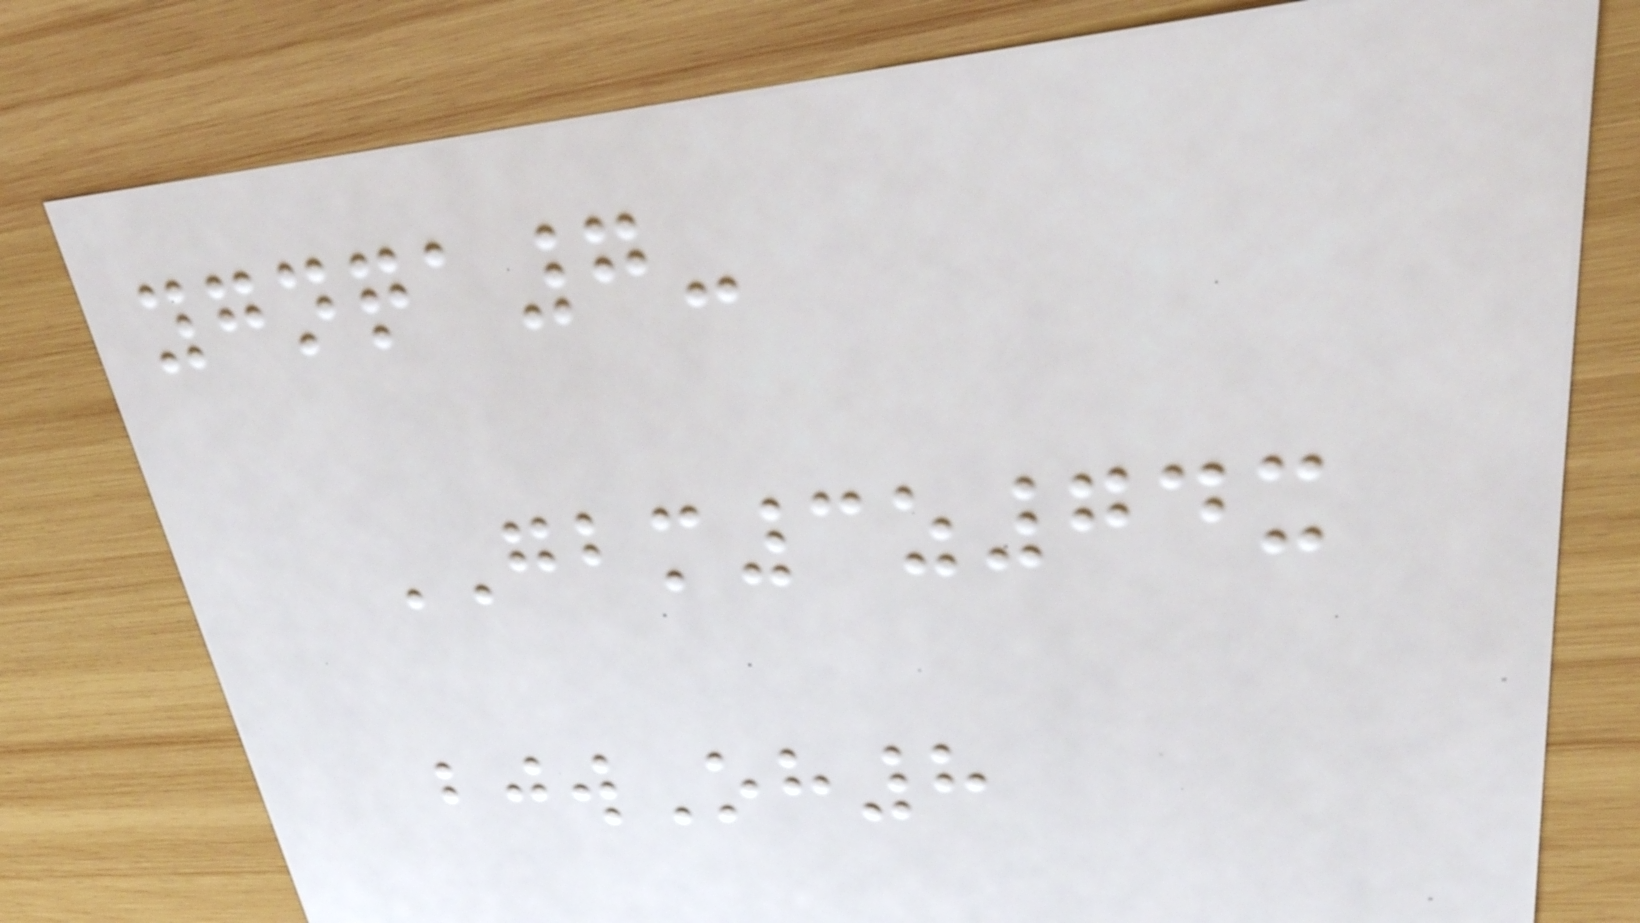ygnqa7-
GBM3z74x
bjwOh8
